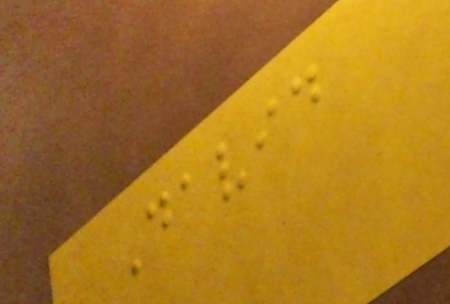David
